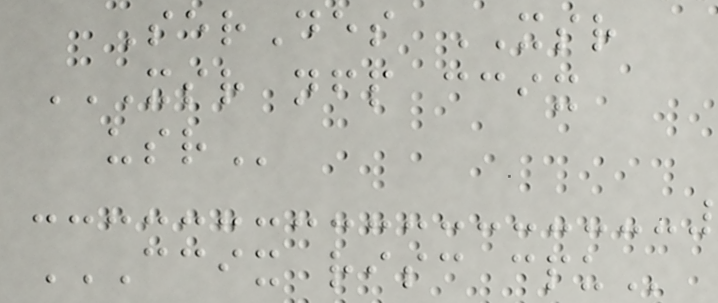SerDes XSR
XSR NFP CCIX
USR
CCIX RISC CPU
